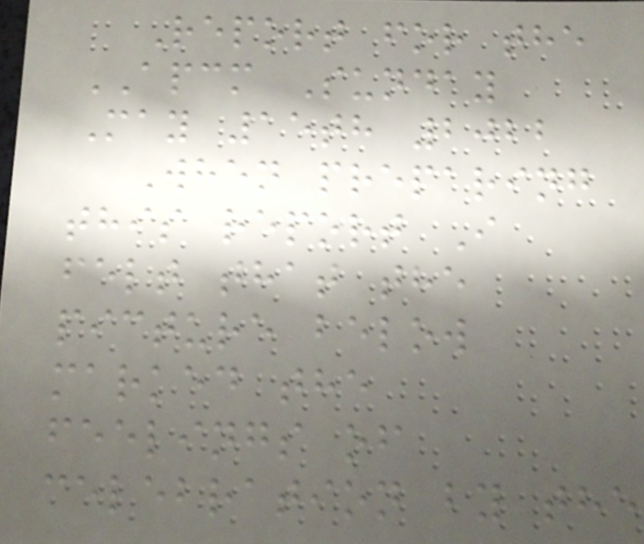Report for the
APCM Sunday
May 15th 2022
When preparing
this report I
felt that the
picture below
marked the
feelings of
celebration by the
